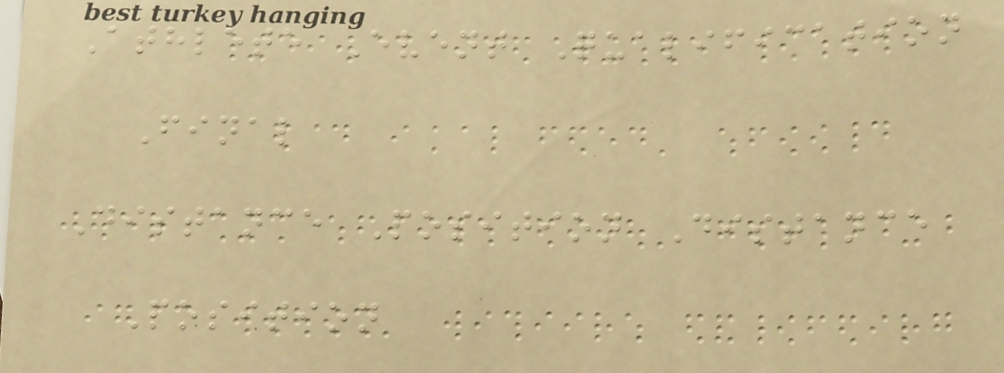Athlete Event Qualification
Final
Distance Position Distance
Position
